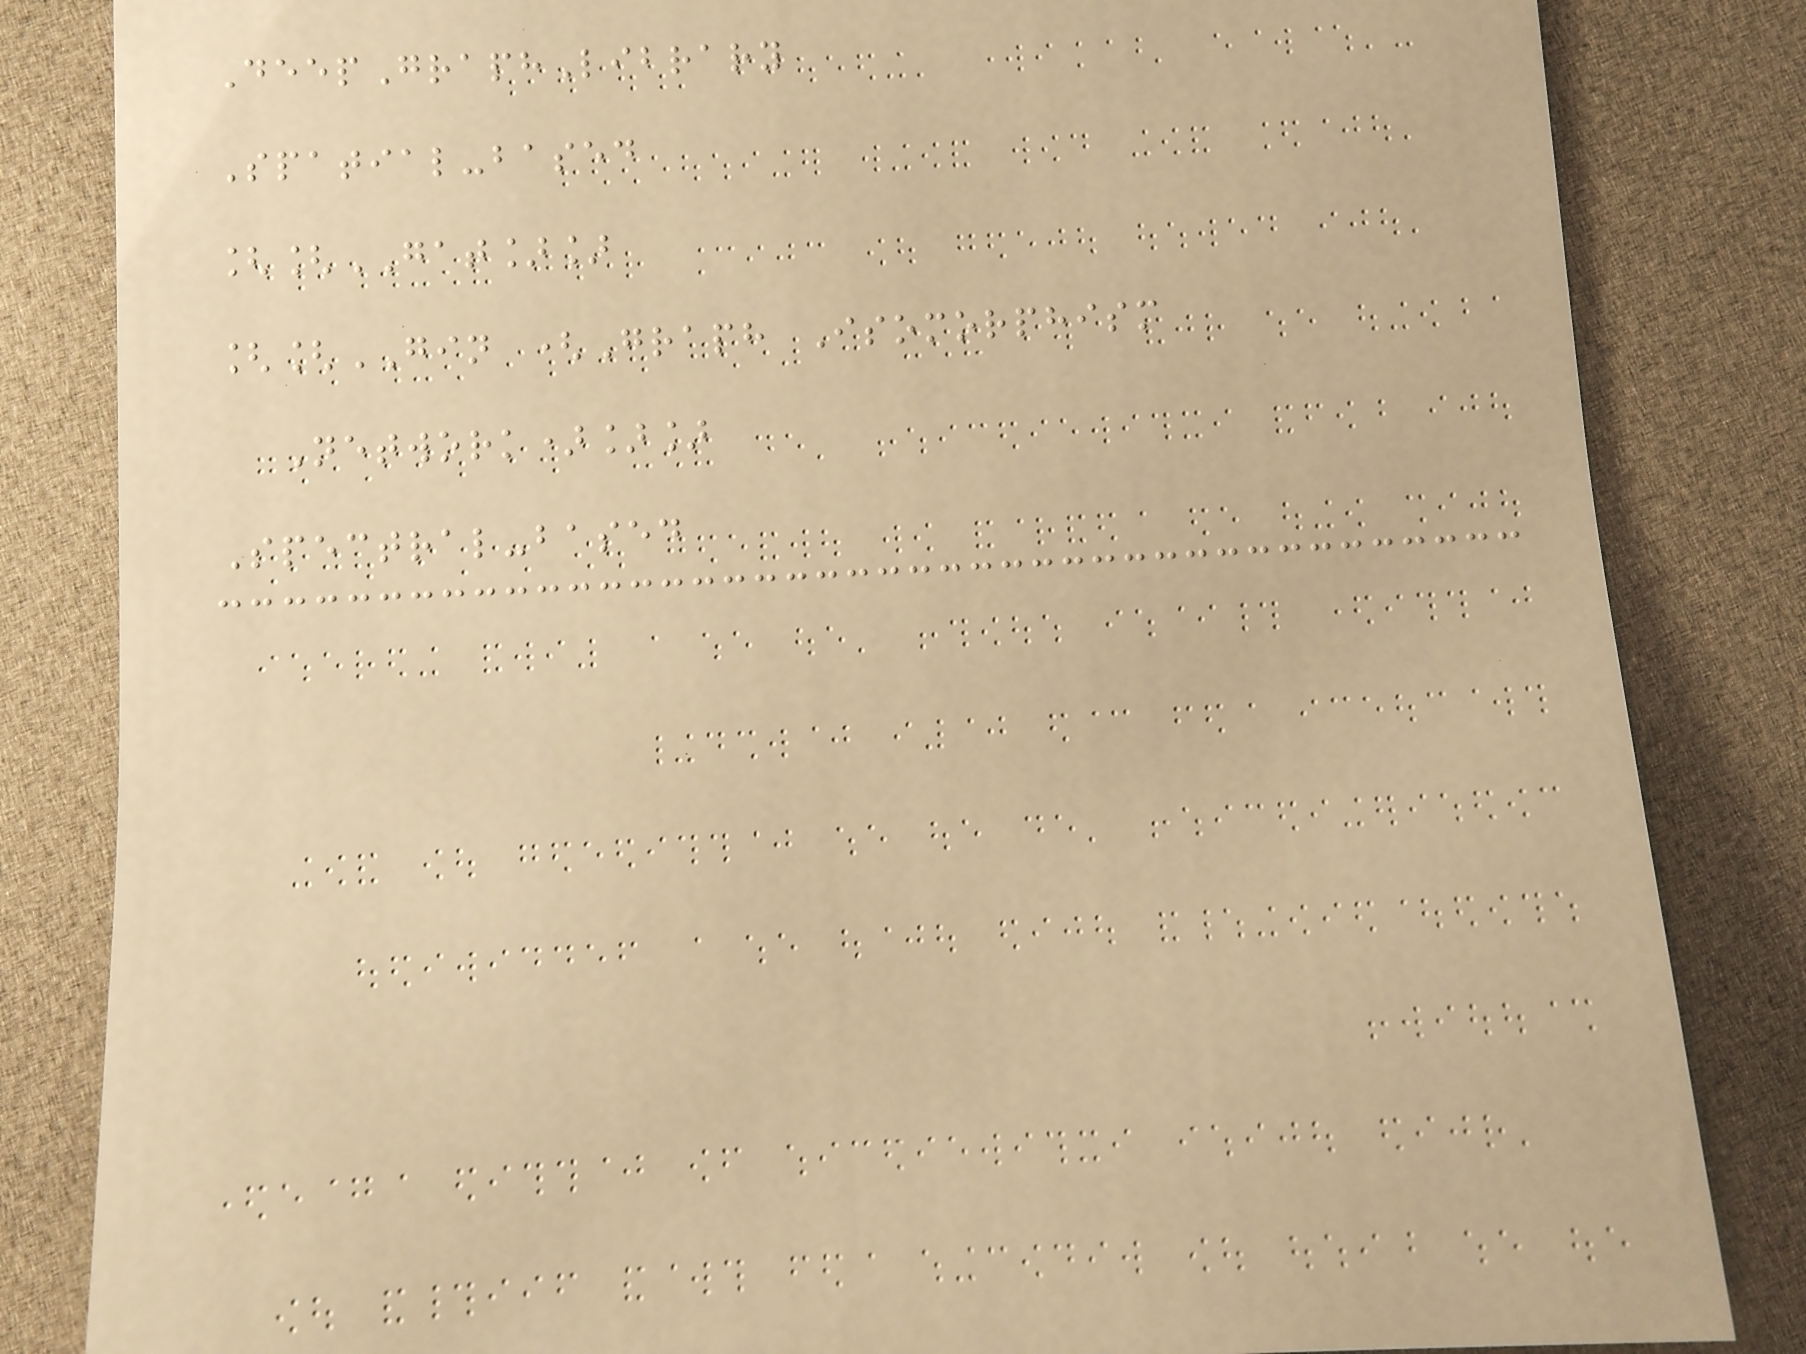DeepGraphLibrary
Spatial-based
[[GAT]]
[[GIN (Graph Isomorphism
Network)]]
Spectral-based
